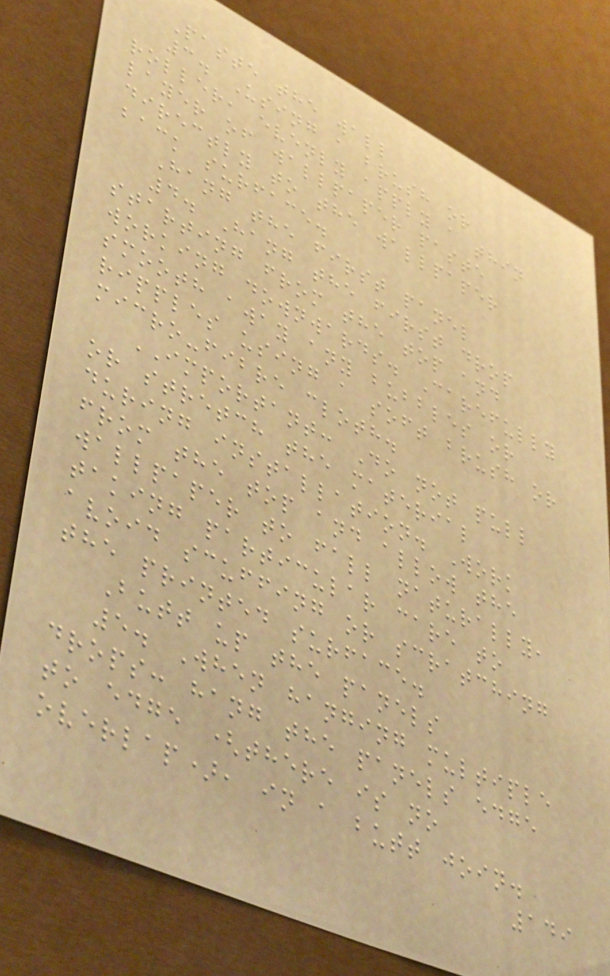Paste the wall
3. Using a brush or
roller, evenly apply a thin
layer of wallpaper paste
directly to the wallpaper
back surface.
Hang the first panel
4. Hang the first drop
starting from the top and
working downwards. Carefully
smooth away any bubbles or
ripples using a soft brush or
micro-fibre cloth.
IMPORTANT: Do not pull
or stretch the material
during installation. Work
from the top and allow the
wallpaper to fall naturally,
taking particular care to
avoid scuffing or scratching
the printed surface.
Butt up the panels
5. When hanging multiple
drops: hang the panels edge
to edge (there is no
overlap), in a butt join.
149
